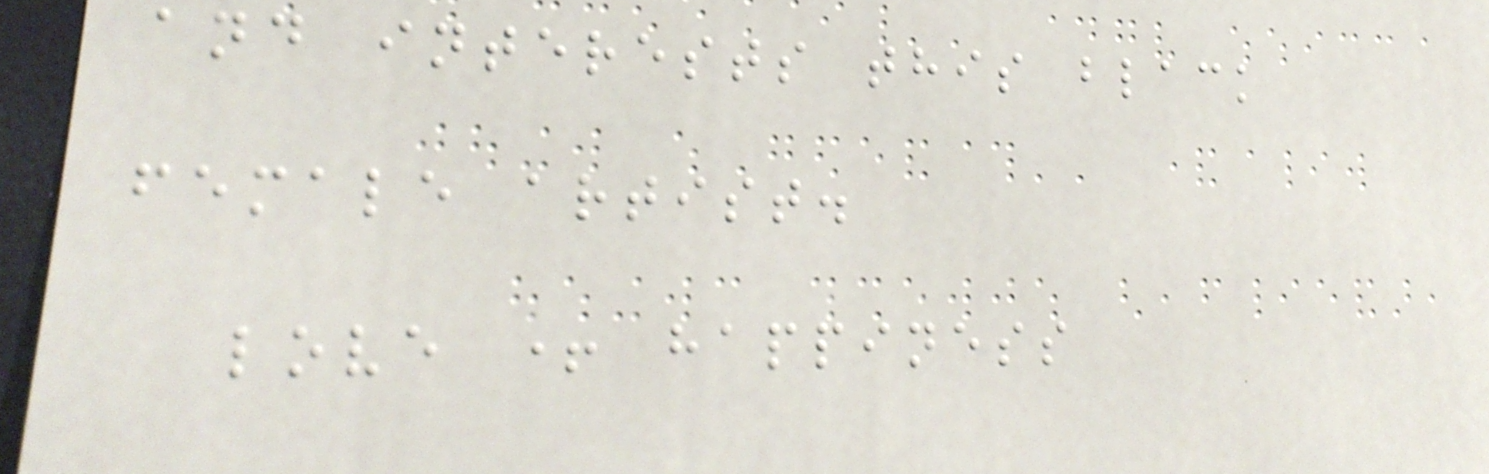and interests this black
female artist.
love + happiness
